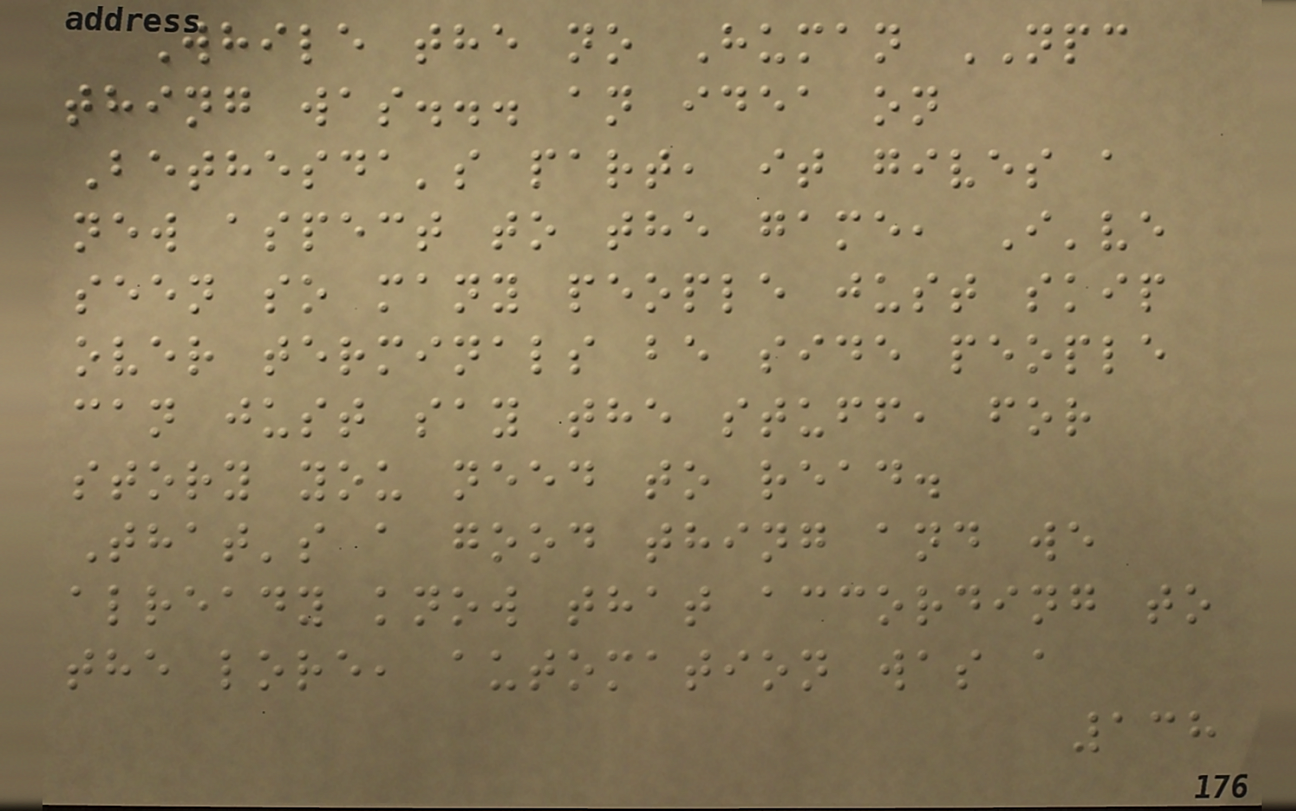While the no Human NPC
thing was... an idea on
Bethesda's part, it gives a
new aspect to the game, I've
seen so many people just skip
over terminals be side people
can just say the stuff, for
story you need to read.
That's a good thing and we
already know that according to
the lore, automation was a
138
